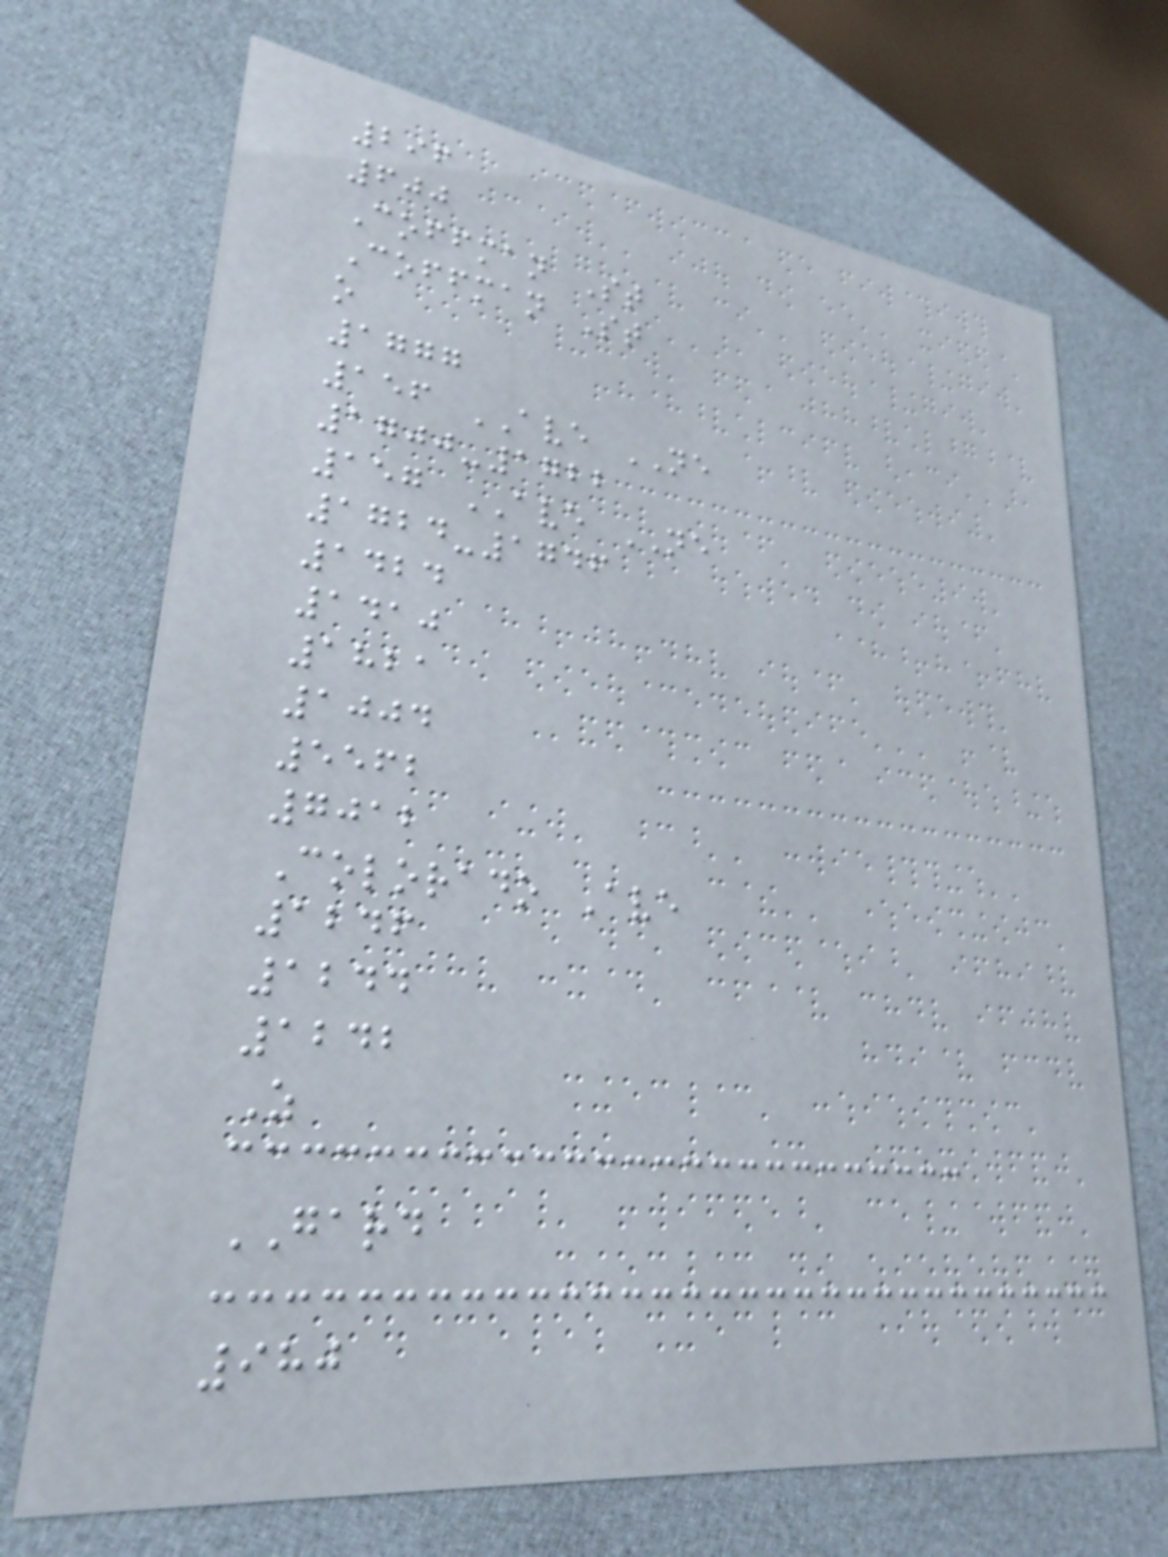296
600
Coffman St
Coffman St
o
1777
156 AVE NE
1700-1722
157 AVE NE
1724-1746
1424
1410
1821
1004
5562
7012
Colorado Ave
1246
1244
1242
Z
GARD
980
